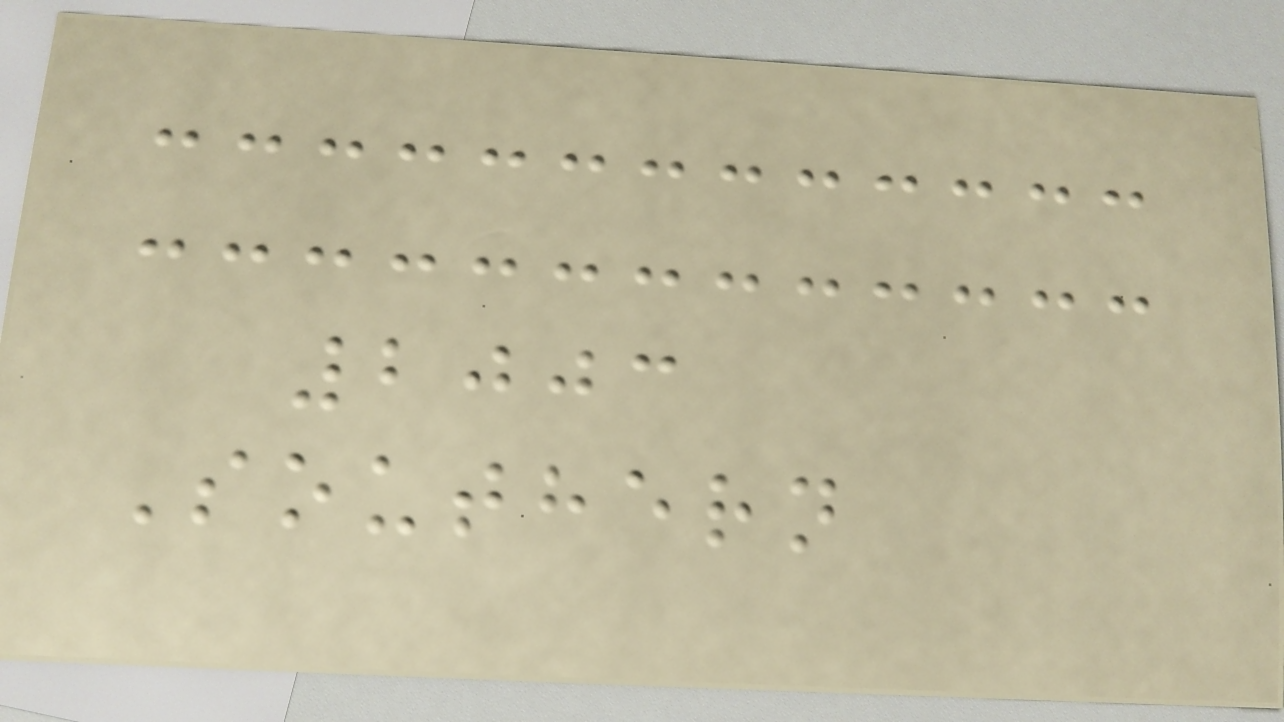2003
Southern
